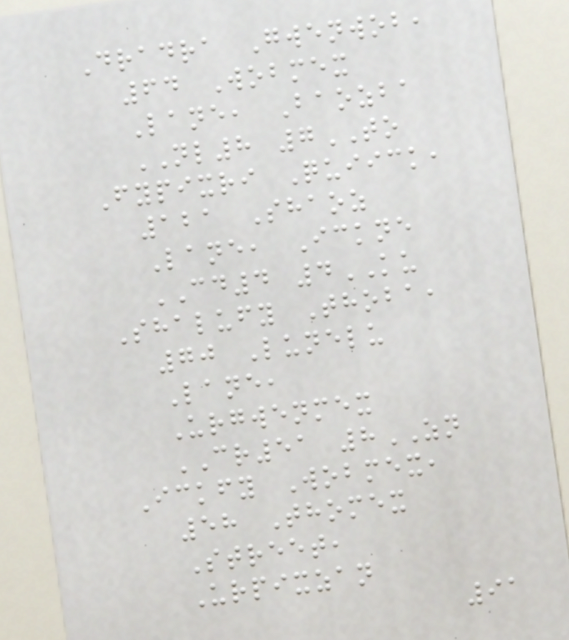Dradra Gwenwob,
64 Wobmex
Lane, Baozba
NL8 7TO
Fypixri Quiick,
121 Shaoz
Lane, Ickne
CD4 4KU
Shalufy Thoba,
70 Lunelu
Lane,
Urgwenmex
CR51 8ZN
Ickfy Wobmex,
58 Thomex
Street,
Urpixzan
91
